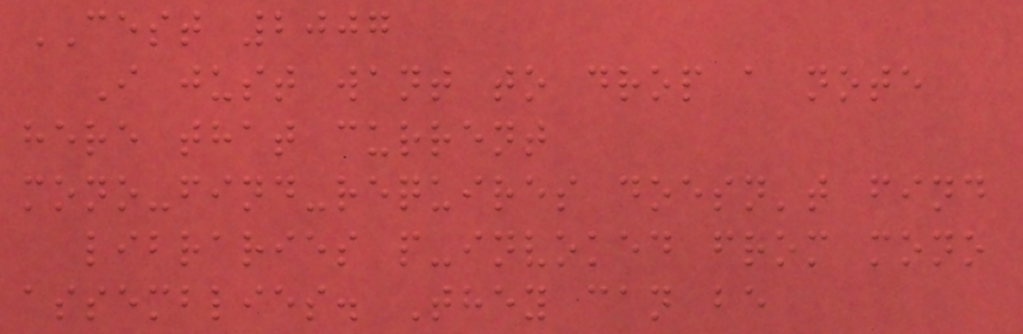CEST 2007
I just want to drop a note
here that current
mono-find-requires doesn't find
libraries p-invoked from mono
assemblies. They can be
